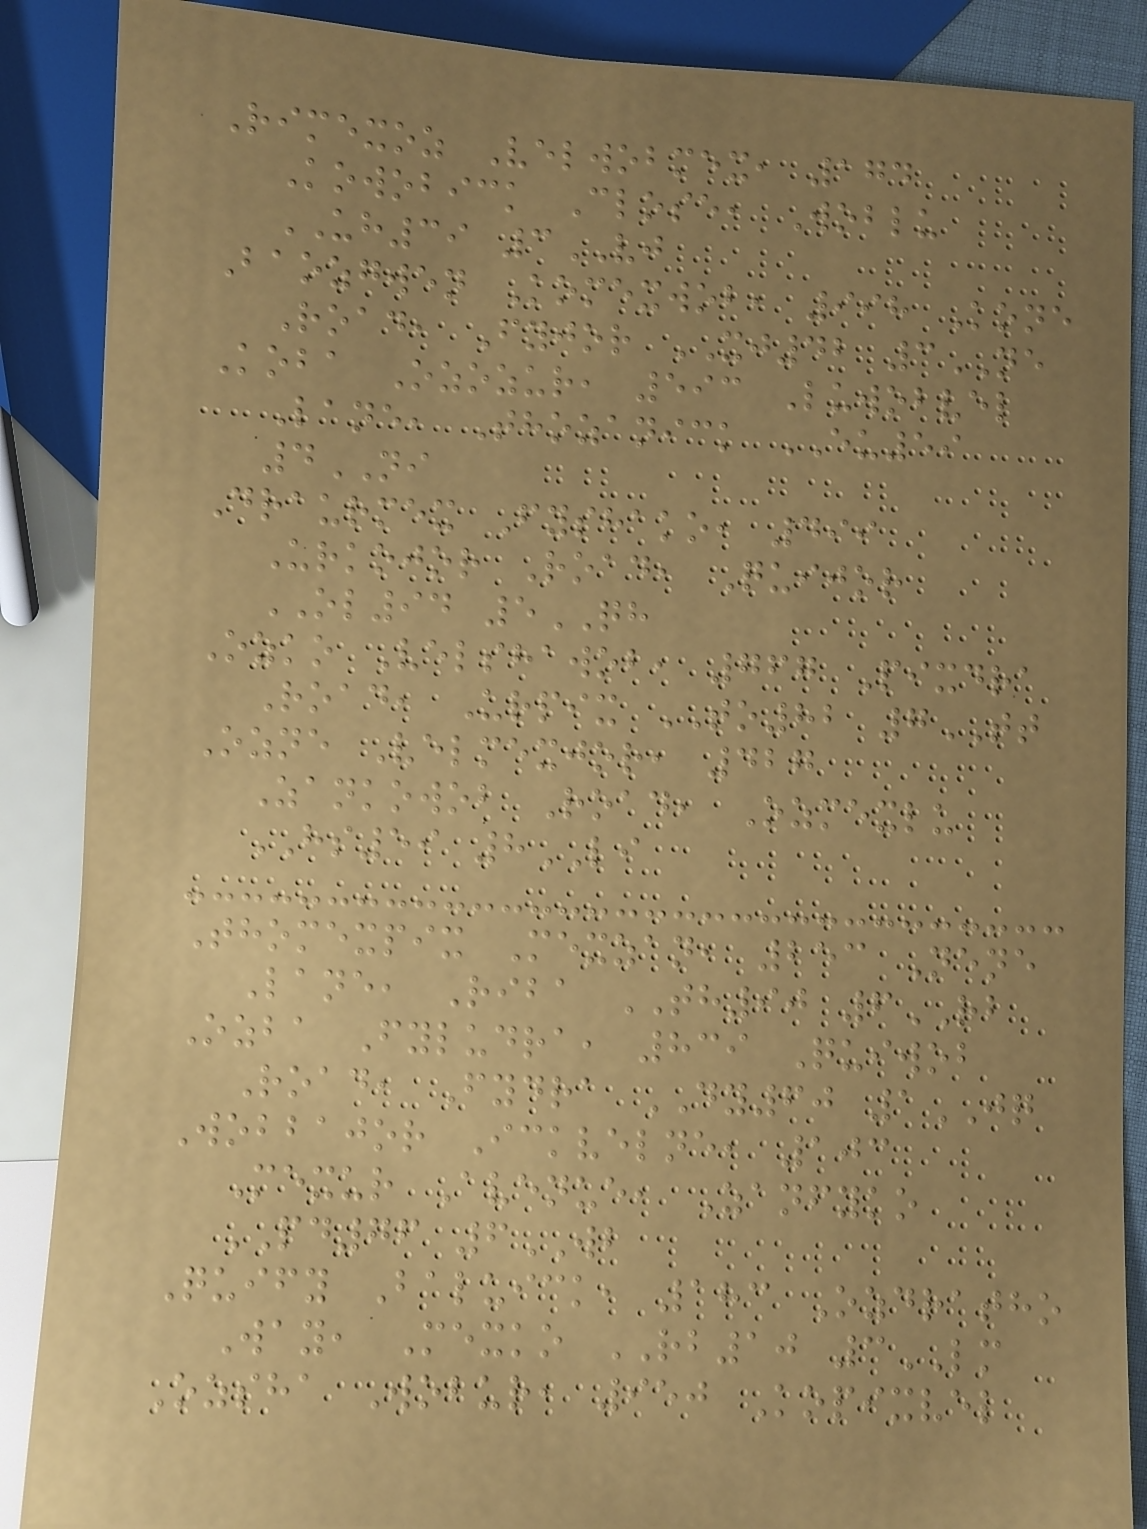Rimexoz Velwobmex, 174
Kowobick Close, Woblu
UH39 3VJ
Baozgwen Komexwob, 998 Kone
Road, Fyjor XJ42 3NE
Koba Ozozur, 593 Luwobvel
Lane, Thozanick EU59
4NI
Draurmex Fyshako, 499
Urkojor Road, Quijor
OL94 5QH
Ozko Velshawob, 767 Pixdra
Road, Urpix TO82 7TT
Ozne Velmexjor, 427
Zankowob Road, Ozmexlu
HS59 8LI
Thomexpix Mexzan, 253 Nene
Lane, Riba TH90 6RB
Ozba Fyludra, 839 Quiwob
Road, Fydra DY60 1JQ
Wobbajor Ickvelne, 103
Mexur Avenue, Zanfyko
PD76 6WB
Quify Baluick, 183 Ozdratho
Way, Mexko RB10 3LM
Ozsha Wobur, 950 Kopixvel
